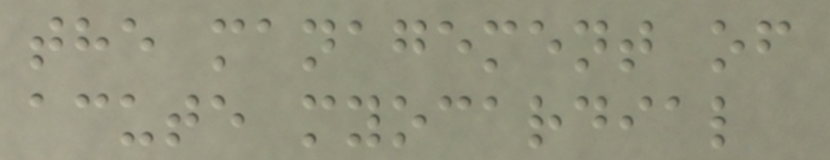the management of
acute myocardial
